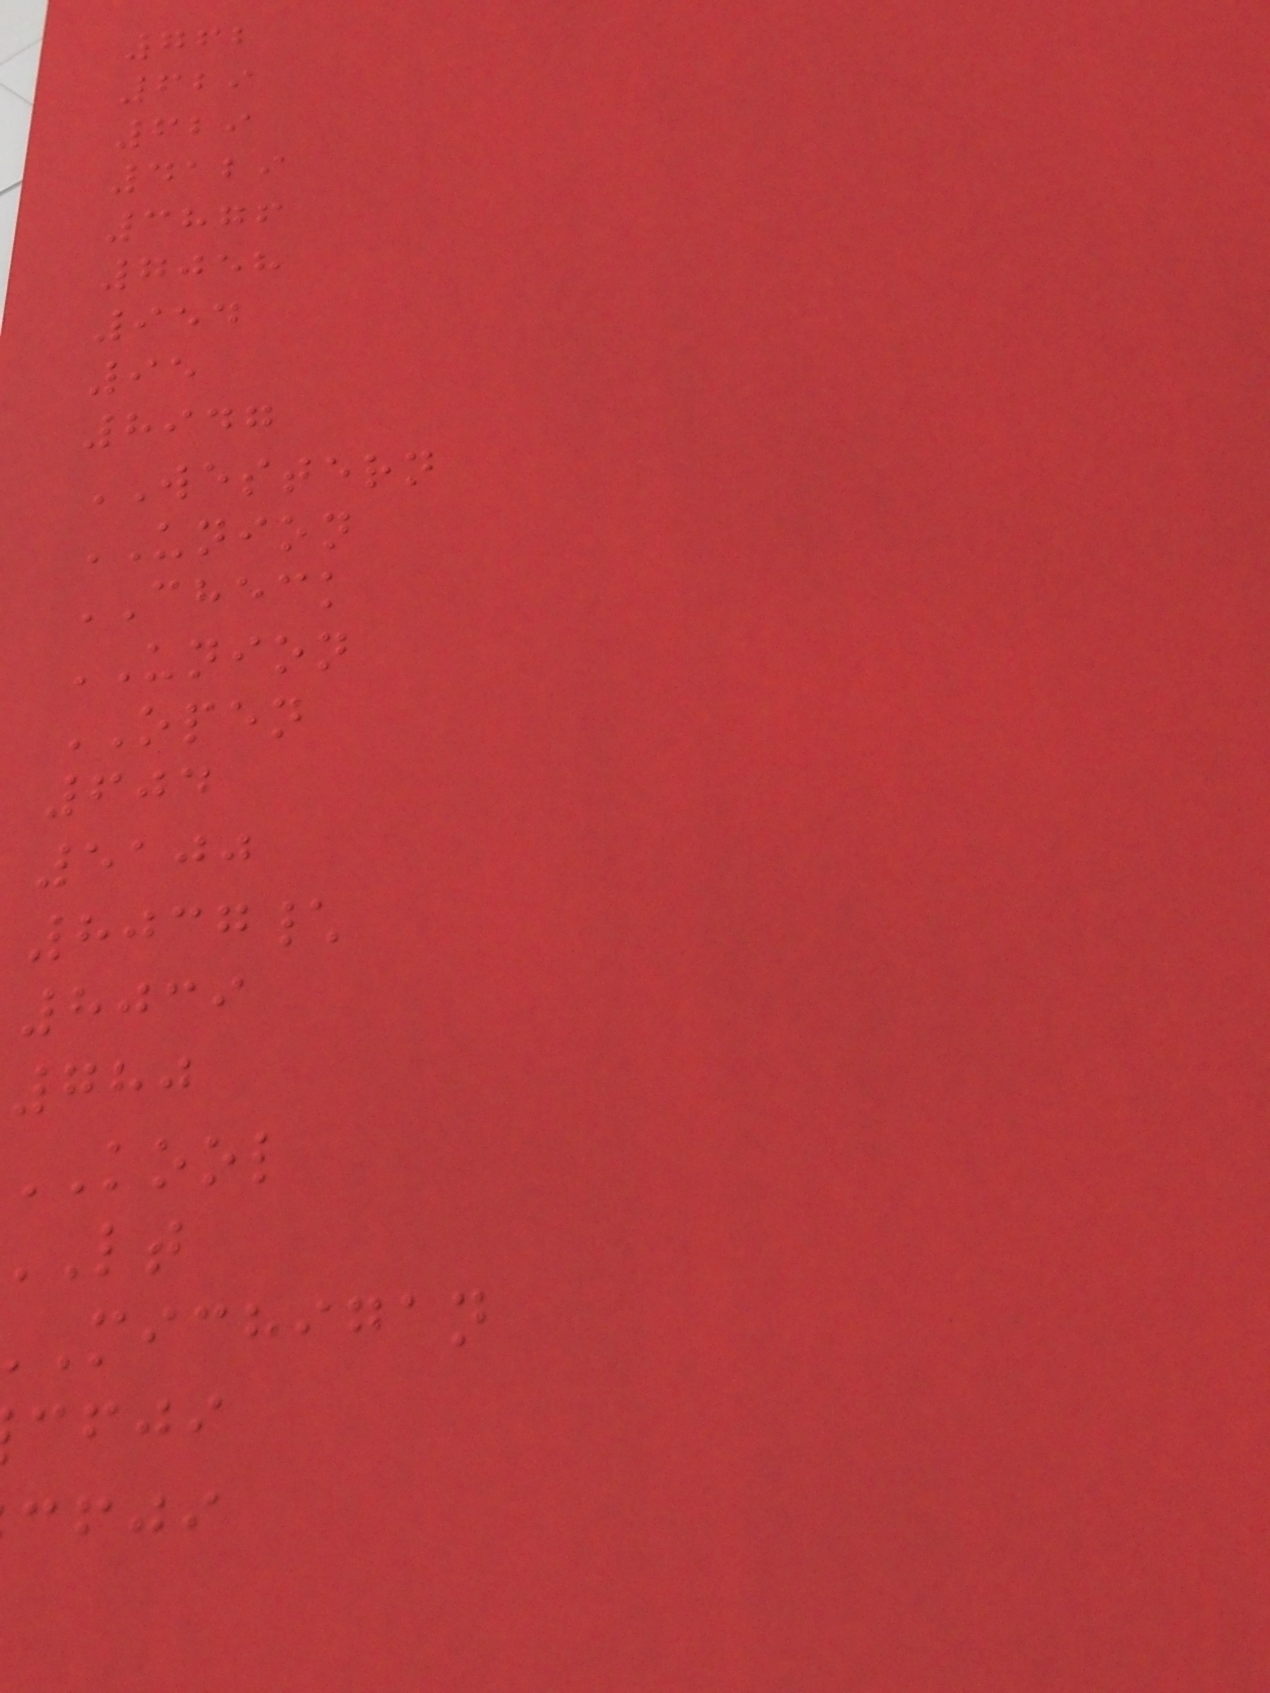762
629
629
4129
3876
7058
954
95
8947
WESTERN
UNION
CHECK
UNION
OPEN
604
5100
8037\
8039
780
KOOL
michigan
cfji
cfji
